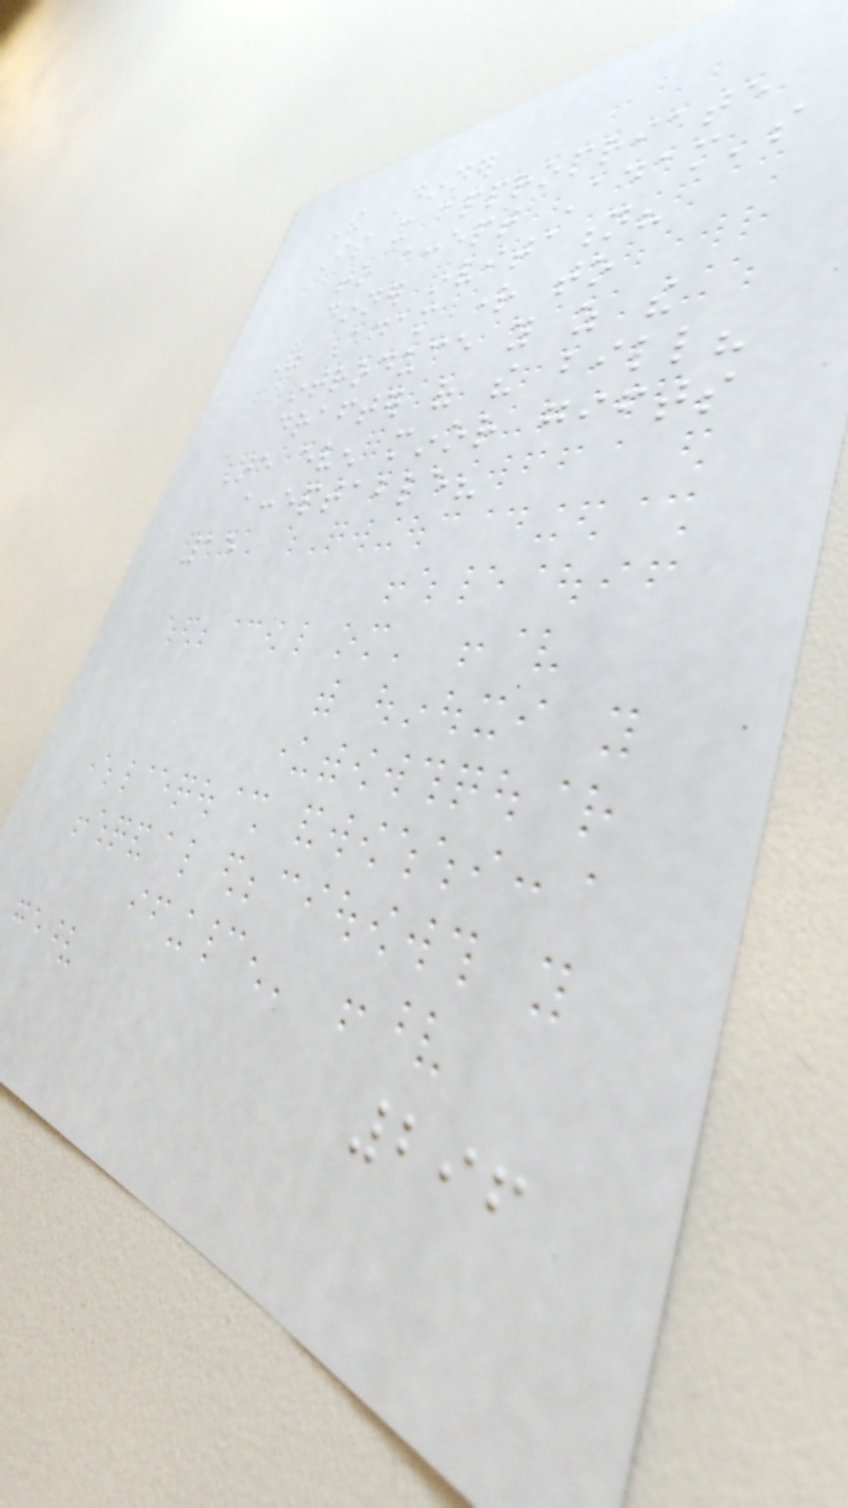The Dinner
Is it appropriate
to accept Adam's
dinner invitation?
Was Adam right to
introduce you as the
drafter of the bill?
Are even minor gifts
acceptable?
15
296
